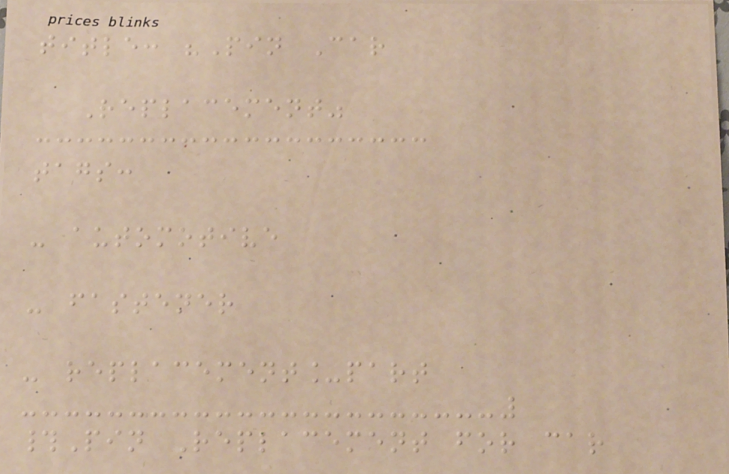title: "Pin Car
Replacement"
tags:
- automotive
- fastener
- replacement_part
#Pin Replacement for car
